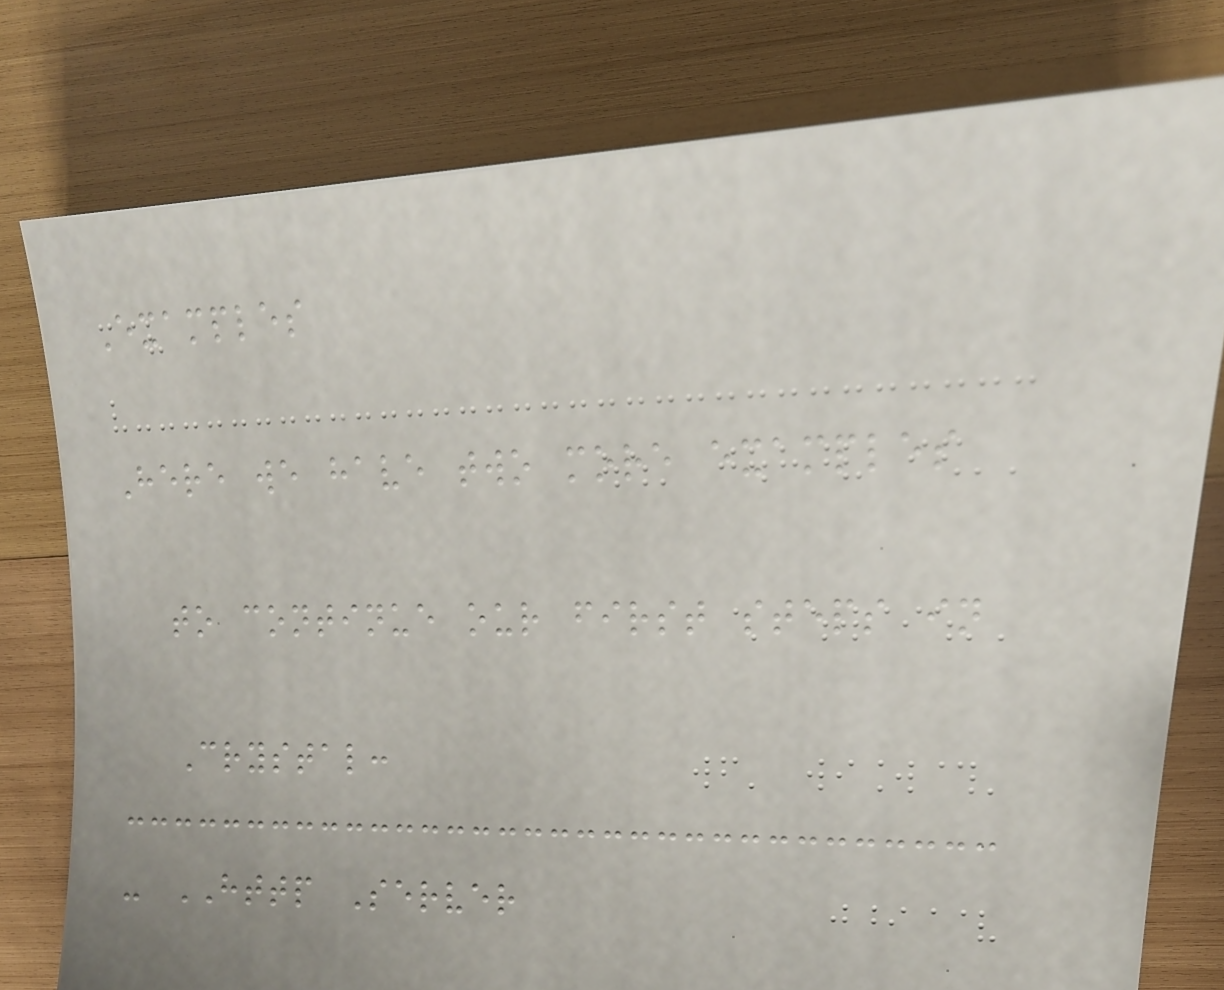Examples
Here we have two more examples
to continue our first steps in
Crystal:
- HTTP Server
